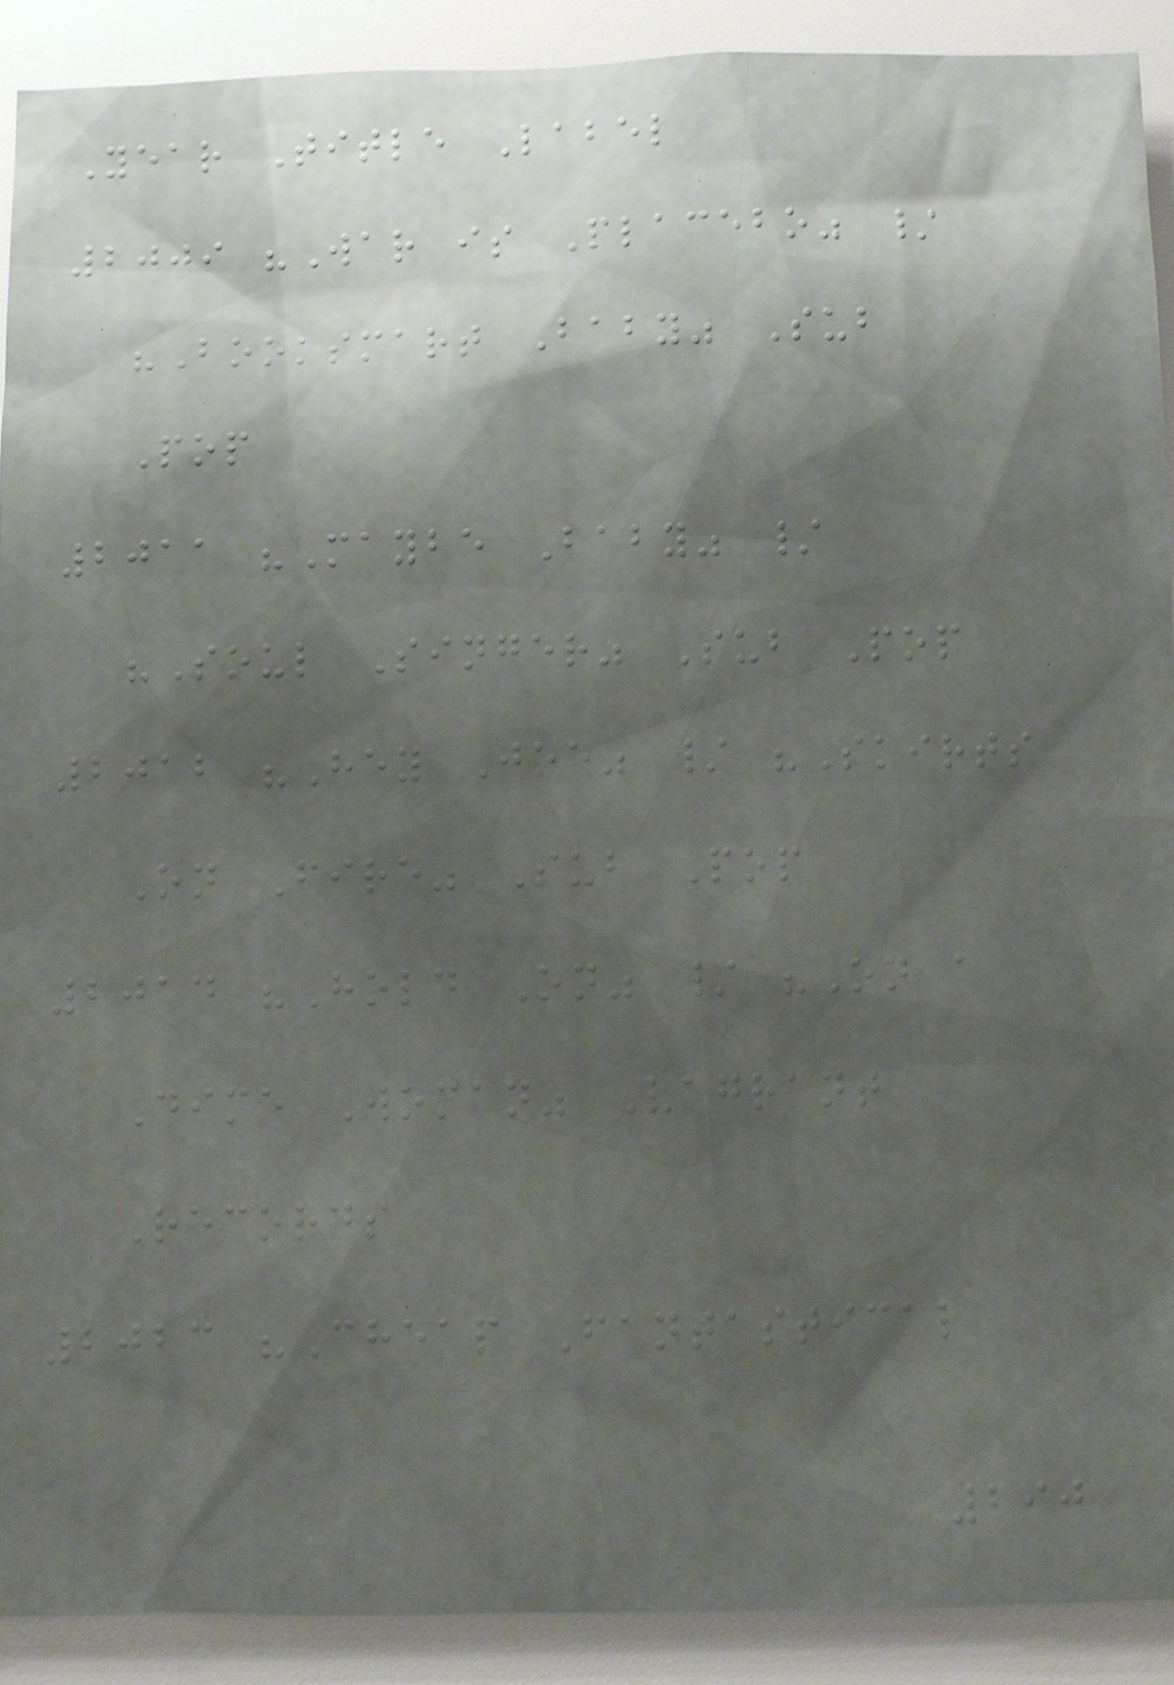Year Title Label
2009 "War is Placebo" /
"Booksmart Baby" Sub
Pop
2011 "Maybe Baby" /
"Soul Singer" Sub Pop
2012 "Hey Joe" / "Skirts
On Fire" Sub Pop
2014 "Hold On" / "On a
Dime Woman" Vagrant
Records
2023 "Cheap Fantastical
290
